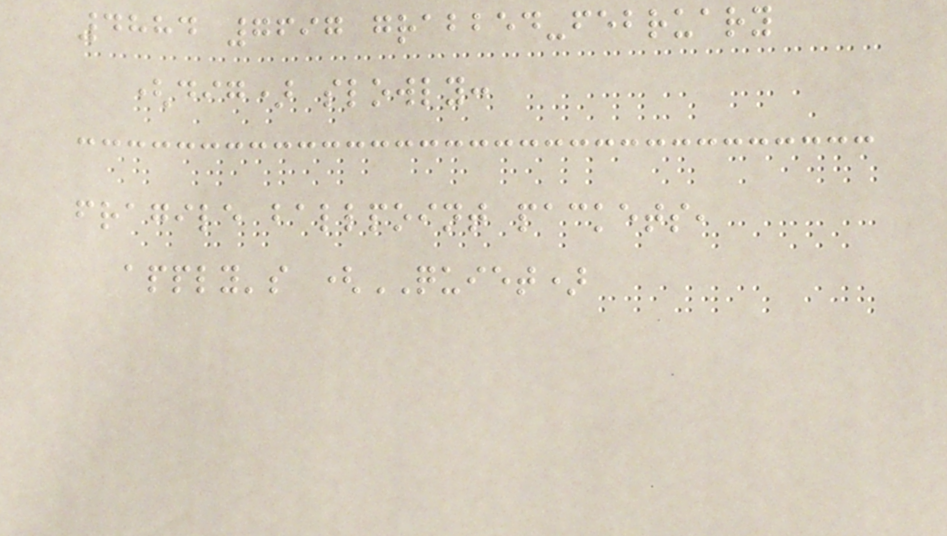4884 7697 grabbed-february
(dig) slowly:
fragile ballpoint packets,
apply's (QUIET)
